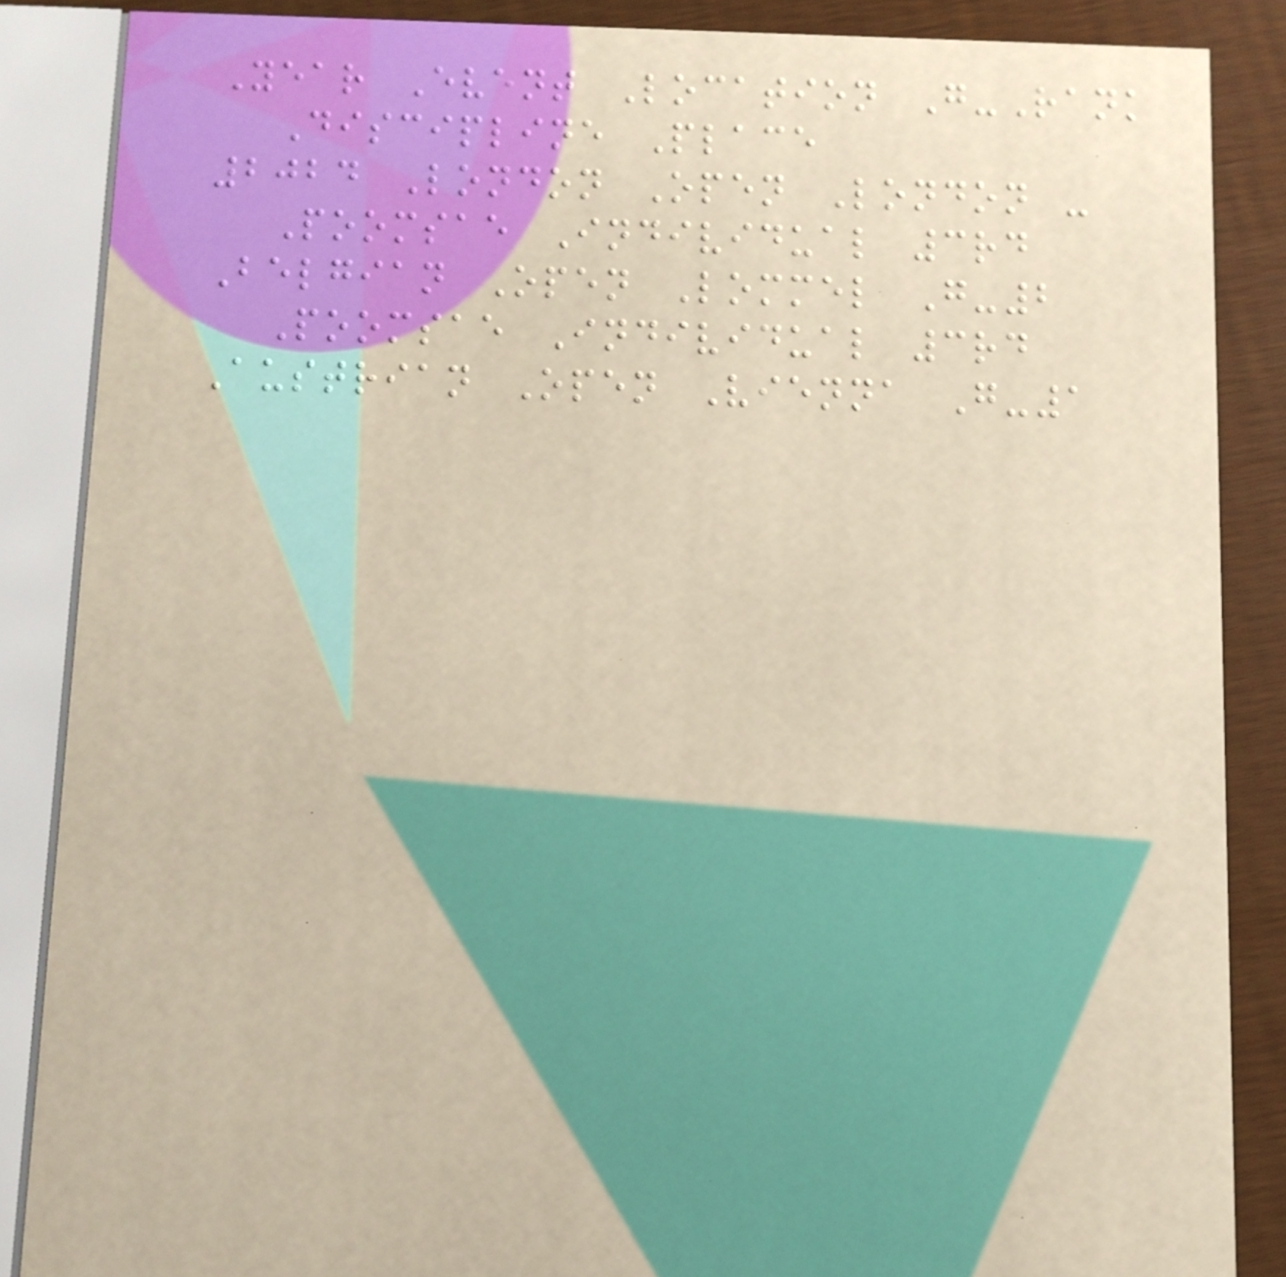Year Event Location G-Rank
Discipline Place
2024 London Open London -
Poomsae Individual 3rd
Belgian Open Lommel G-2
Poomsae Individual 3rd
Austrian Open Vienna G-1
